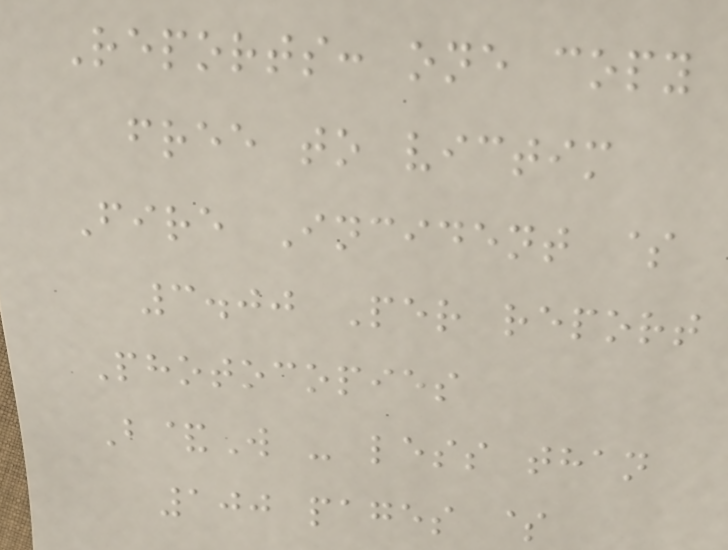Reports: one copy
free to victim
Fire Incident $
3.00 Per report
Photocopies
B&W - less than
100 pages $
